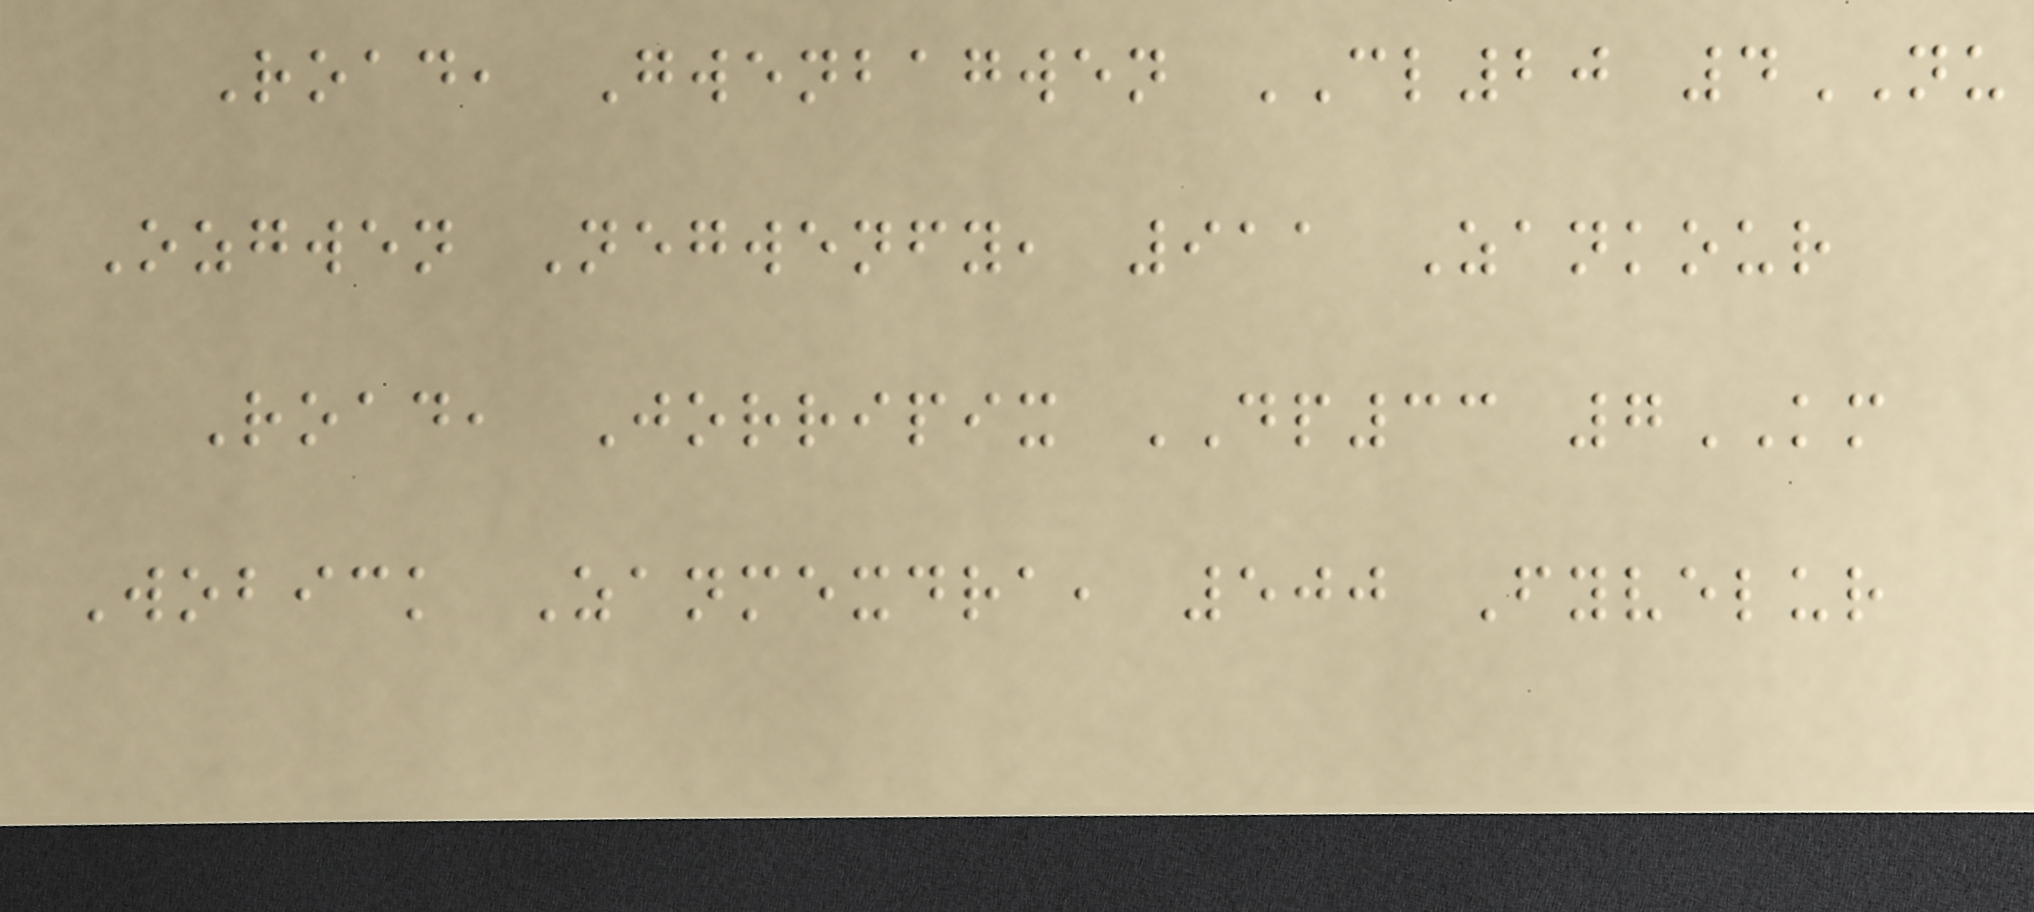Road, Gwenbagwen CL20 4NU
Ozgwen Negwenfy, 911 Zankour
Road, Jorripix DP33 7KM
Wobick Zanmexdra, 500 Fyvelur
